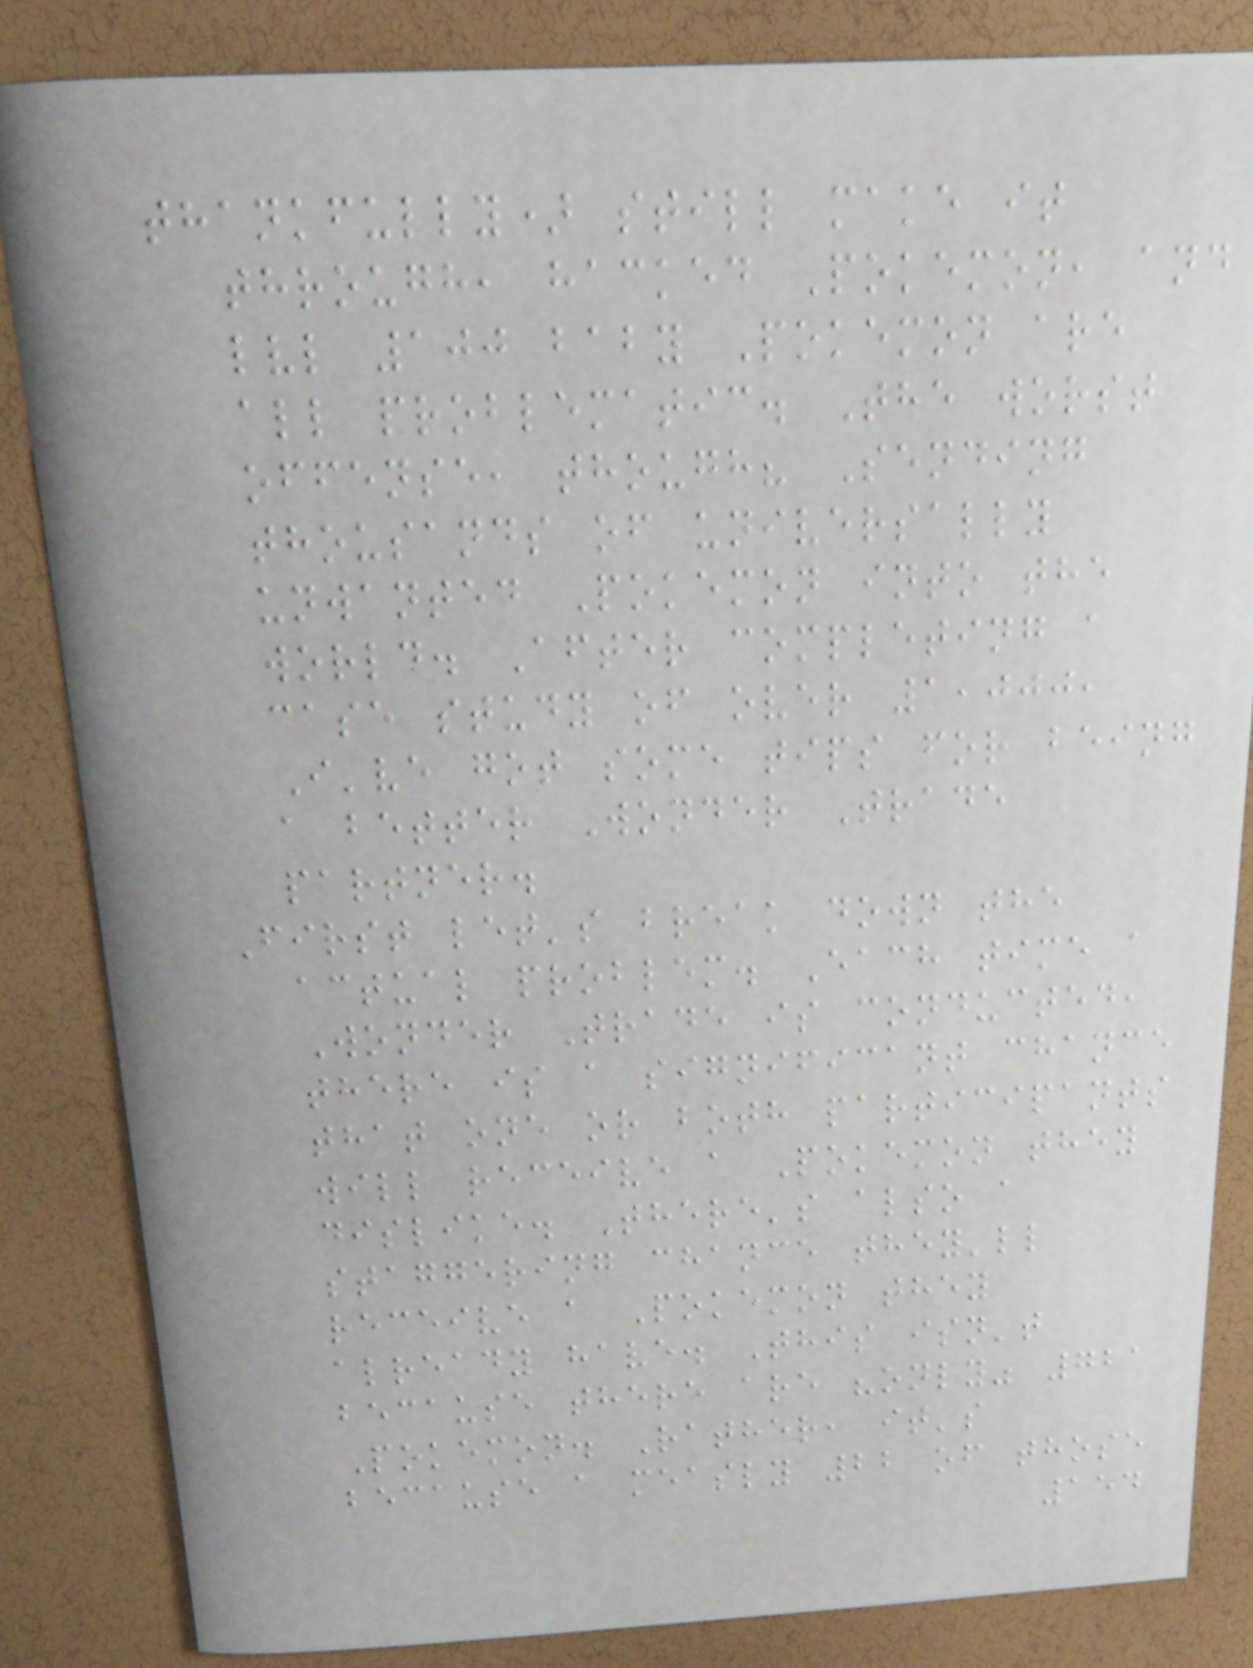thankfully) still make it
through, hacked Pokemon, and
lvl 100 baby Pokemon are
all problematic. The worst
offense, though? Sending
thousands of universally
unwanted Pokemon into the
world. After completing a
case study of over 1,000,
I've got some tips for being
a better Wonder Trade
partner.
First let's break down the
actual problem. Each time a
Wonder Trade is conducted,
there is a significant chance
that one or both participants
will receive a Pokemon they
dislike. There's also a
staggering chance they'll
receive a Pokemon they
already have. This isn't
because there are "only" 721
Pokemon. Rather, it's
because a measly 22 of those
154
